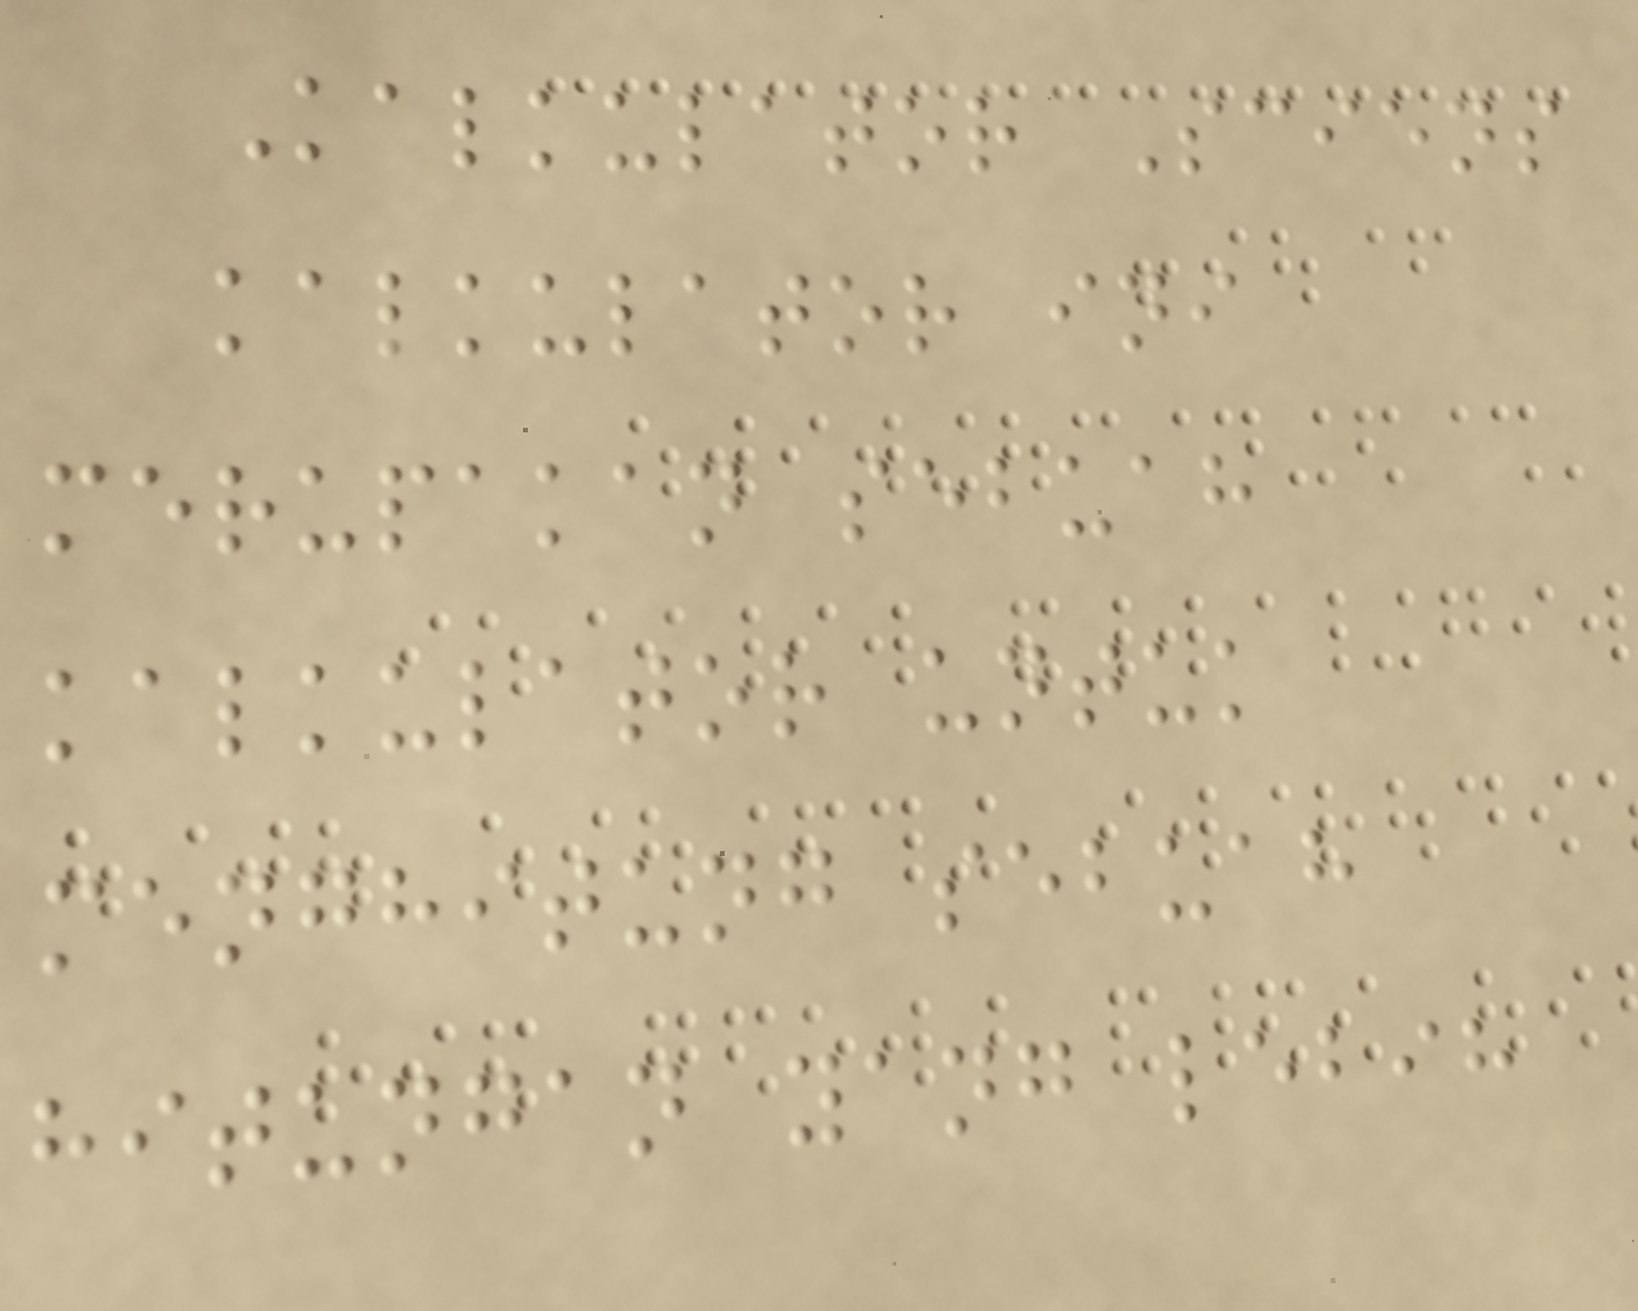Kalkulator Sciens
kalkulator ini
merupakan sebuah
kalkulator untuk
menghitung sebuah
hitungan yang lebih
